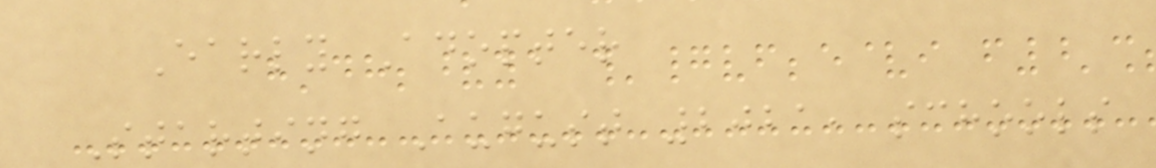Early Adopter
Starting August 2021, schools
